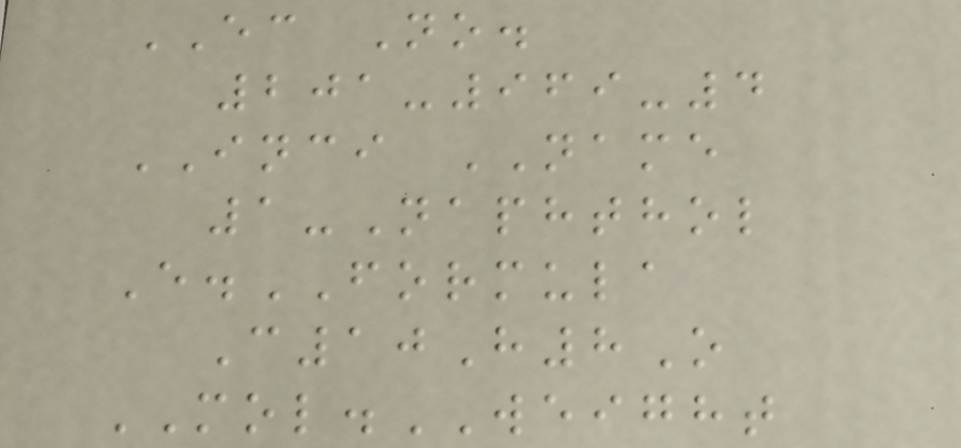EC No.
201-969-4
INCI NAME
1-Naphthol
E.FORMULA
C10H8O
MOL.WEIGHT
